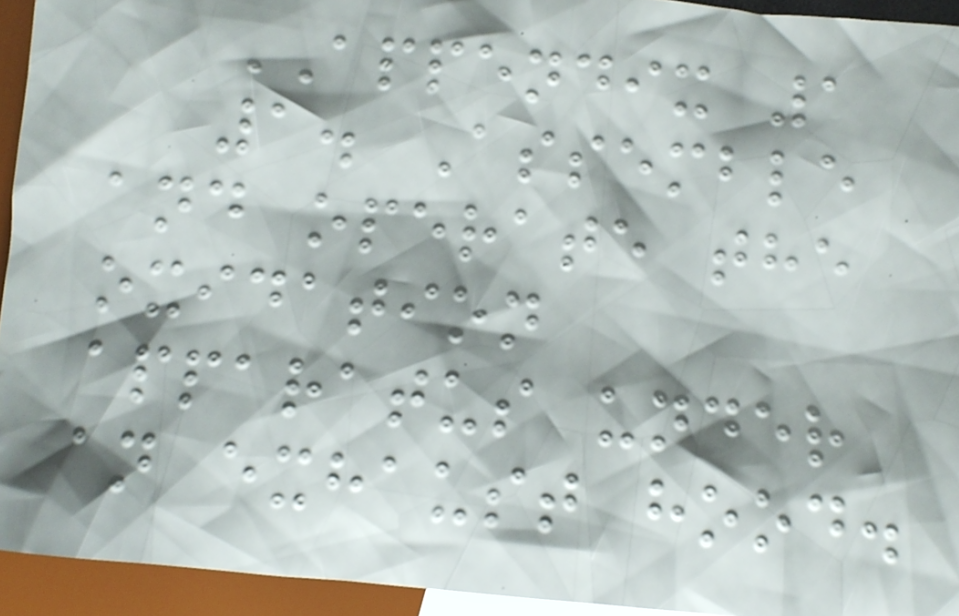APPENDIX 1
1. Assemble
and operate the
oxidation
apparatus under
an exhaust hood.
